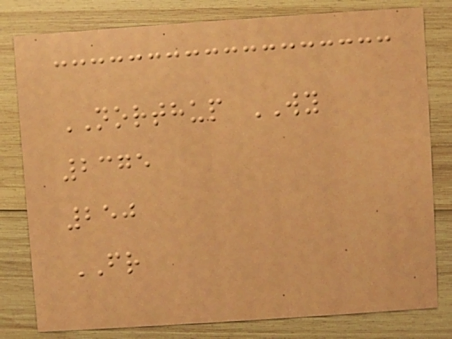NORTHUP WY
2375
250
FR
